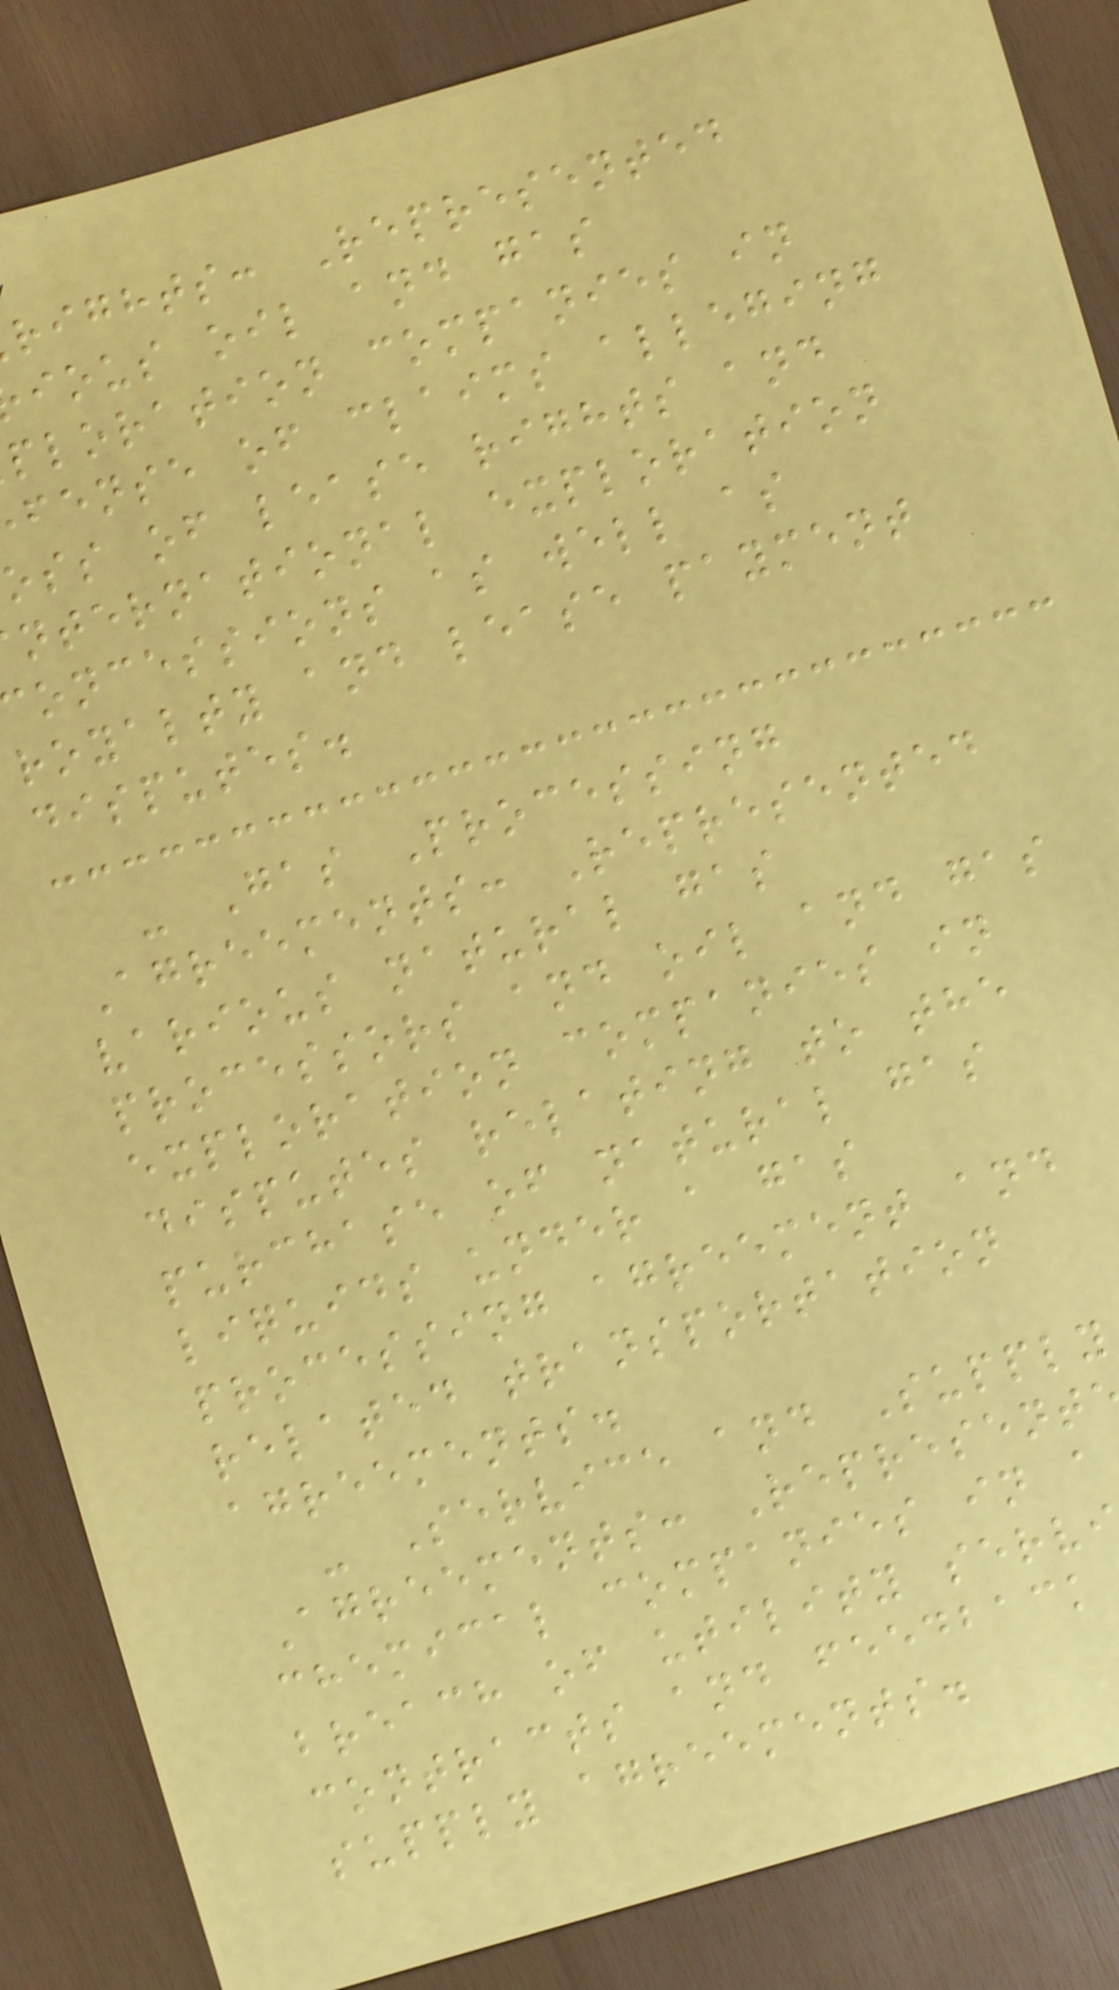rights: Represented
ious oil and gas
ploration companies in
fense of claims alleging
oss of lease rights and
nternational exploration
oncessions as well as
royalty and lease payment
disputes.
- Gas Processing
Agreements: Represented
various natural gas
processors and oil and gas
exploration companies in
disputes relating to the
purchase of natural gas
liquids under a gas
processing agreement and
related transportation
agreements.
- Service and Supply
Agreements: Represent
chemical companies in a
breach of utility servi
contracts and feedback
supply agreements.
